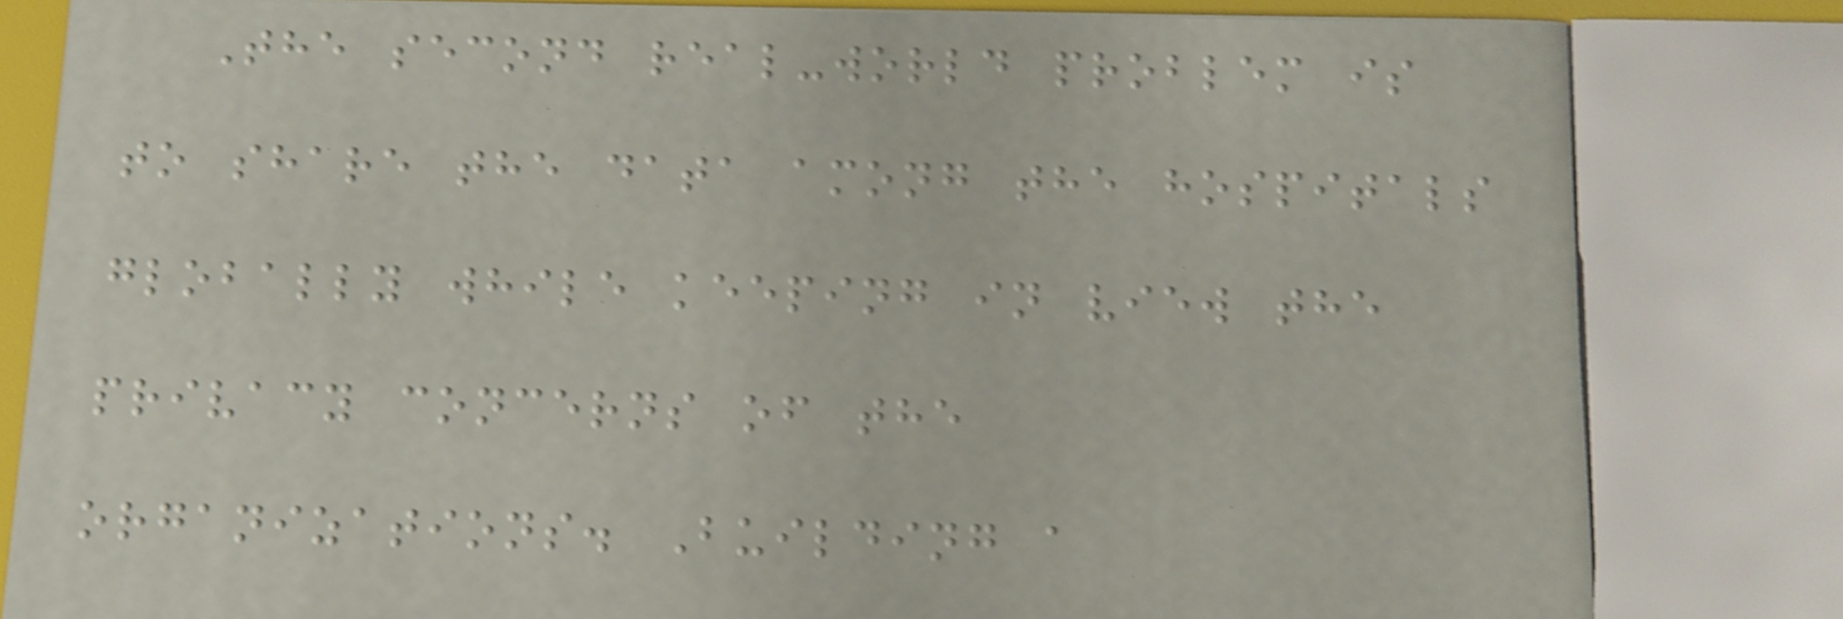The second real-world problem is
to share the data among the hospitals
globally while keeping in view the
privacy concerns of the
organizations. Building a
